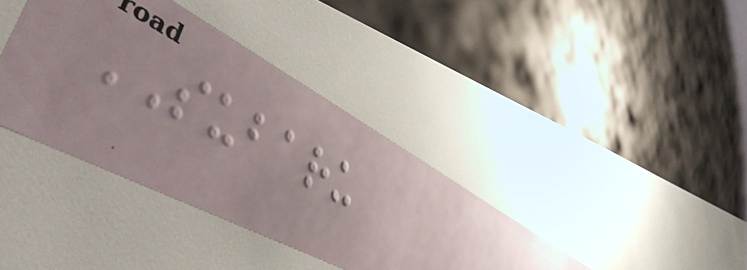SUBARU
